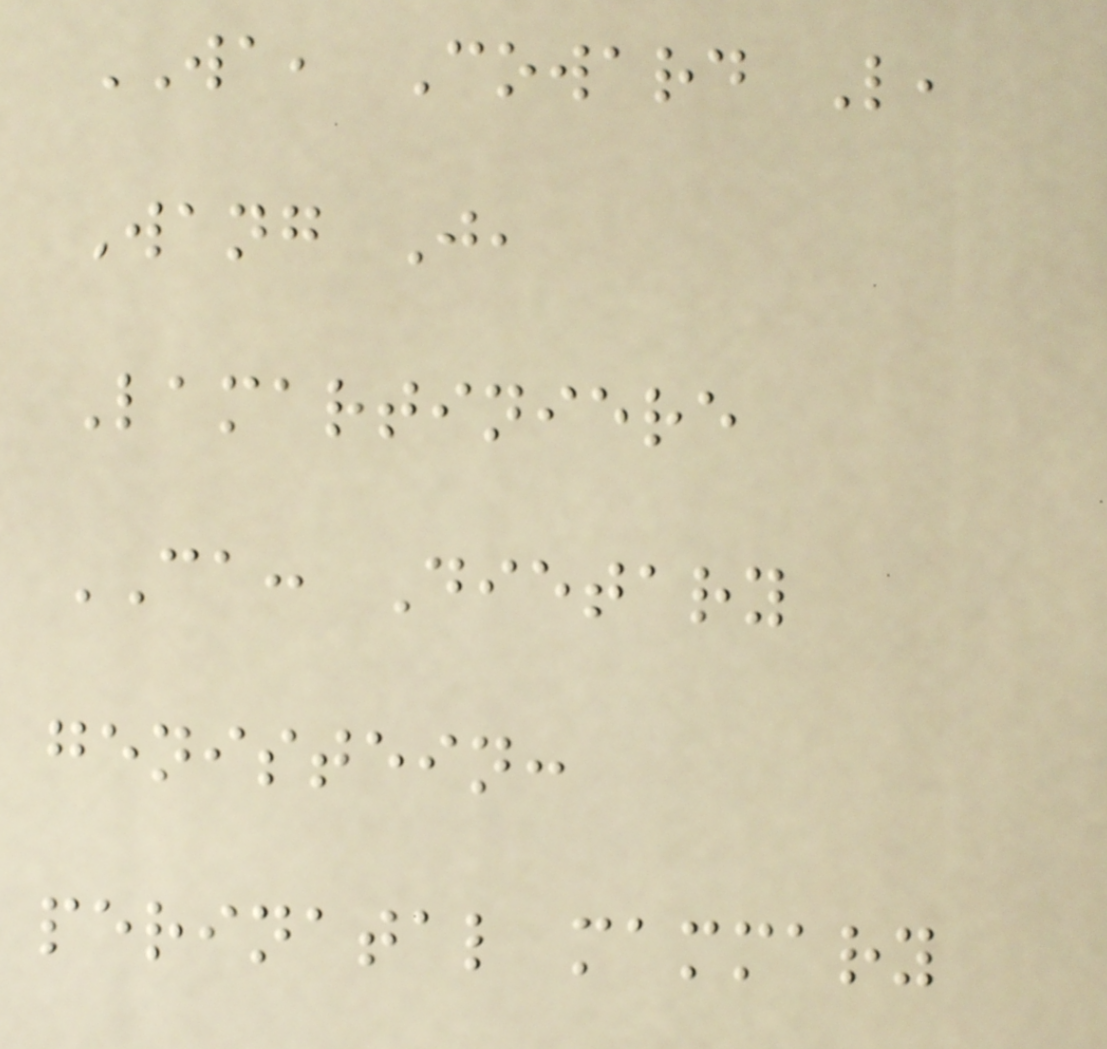WA, Coward L,
Wang J,
Lamartiniere
CA: Dietary
genistein:
perinatal mammary
